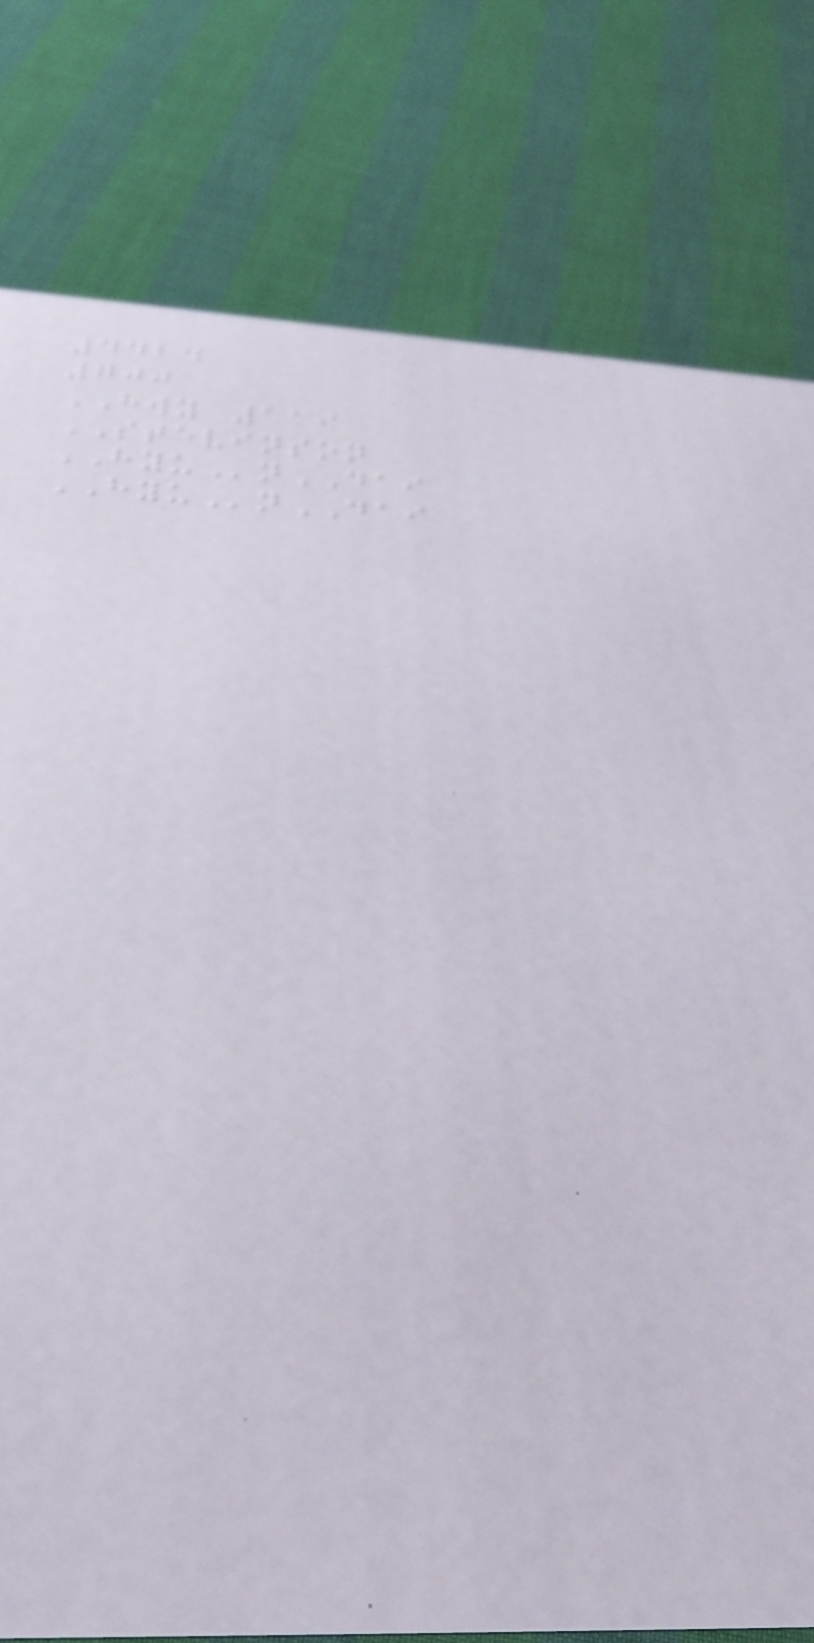4424
700
HWY 119
STEVINSON
HYUnDAI
HYUnDAI
